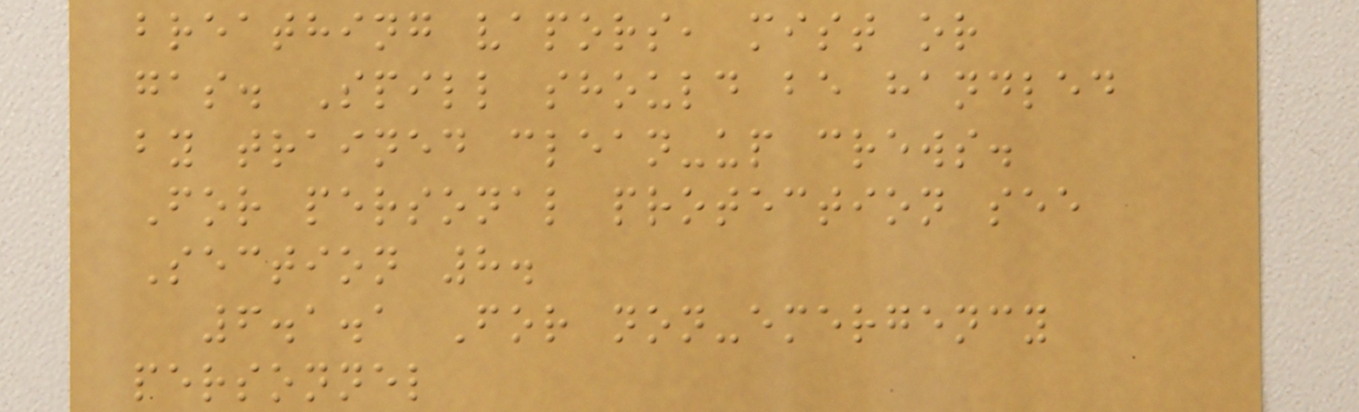breathing vapors, mist or
gas. Spill should be handled
by trained clean-up crews.
For personal protection see
Section 8.
6.1.1 For non-emergency
personnel
